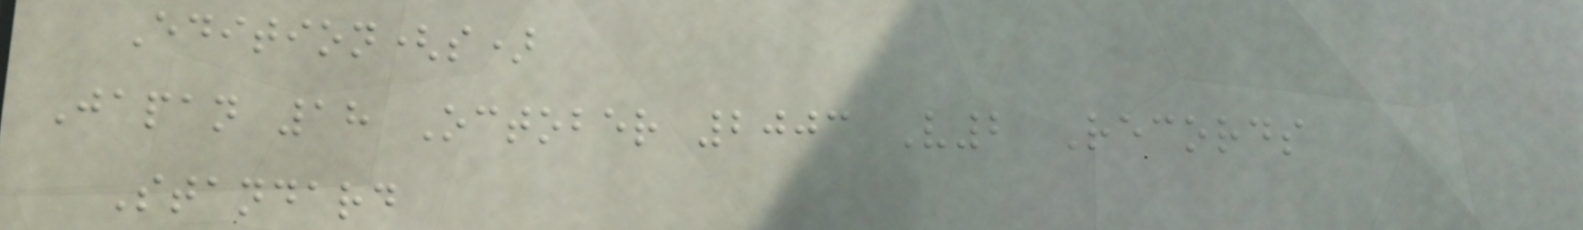Edition(s)
Japan 18 October 2003 V2 Records
Standard
